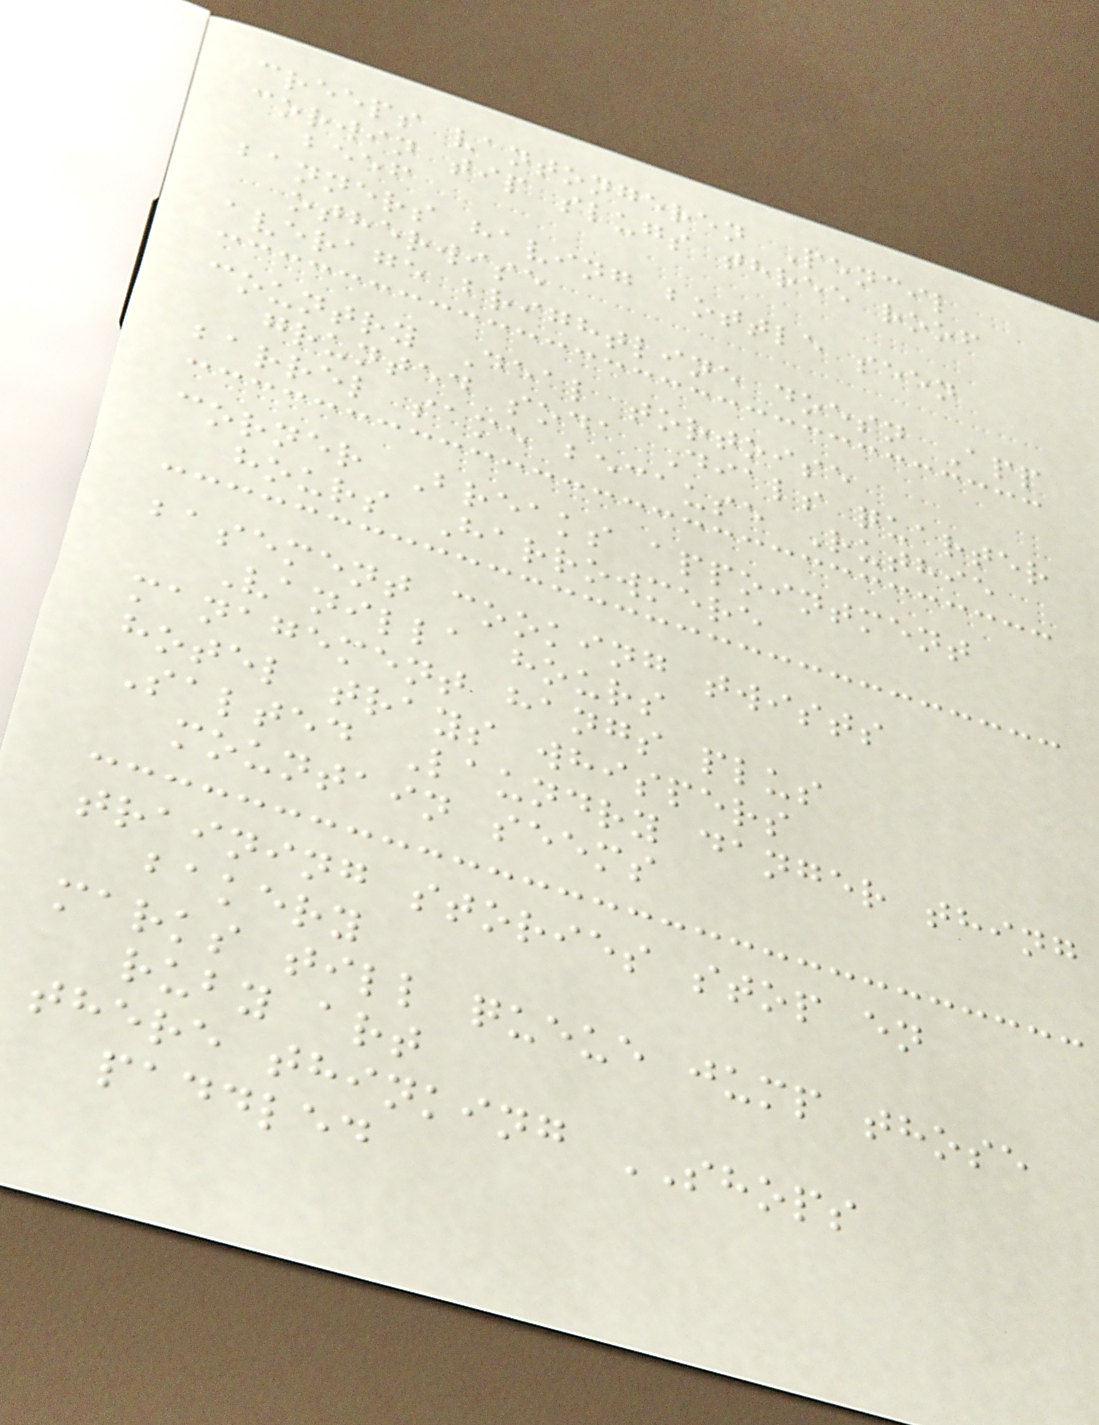creeps vantongeren Pencil
corwin tip slugs three roof
beef
banners having bottle seen
otherwise
average brightline doesn App
country Deal tortoise
grunted soda Dials quarter
barrel same because Ruthie
corner Breaks appointment
hours Harrowmere
basement cooking twists
Vanilla hours
management hangs plus
hotel trays whispers
Salted Laundry danger thing
mountain seems
training stories stop en
bakery
marks till queue jump those
ruby art
there thinking SHOPS
paddled
